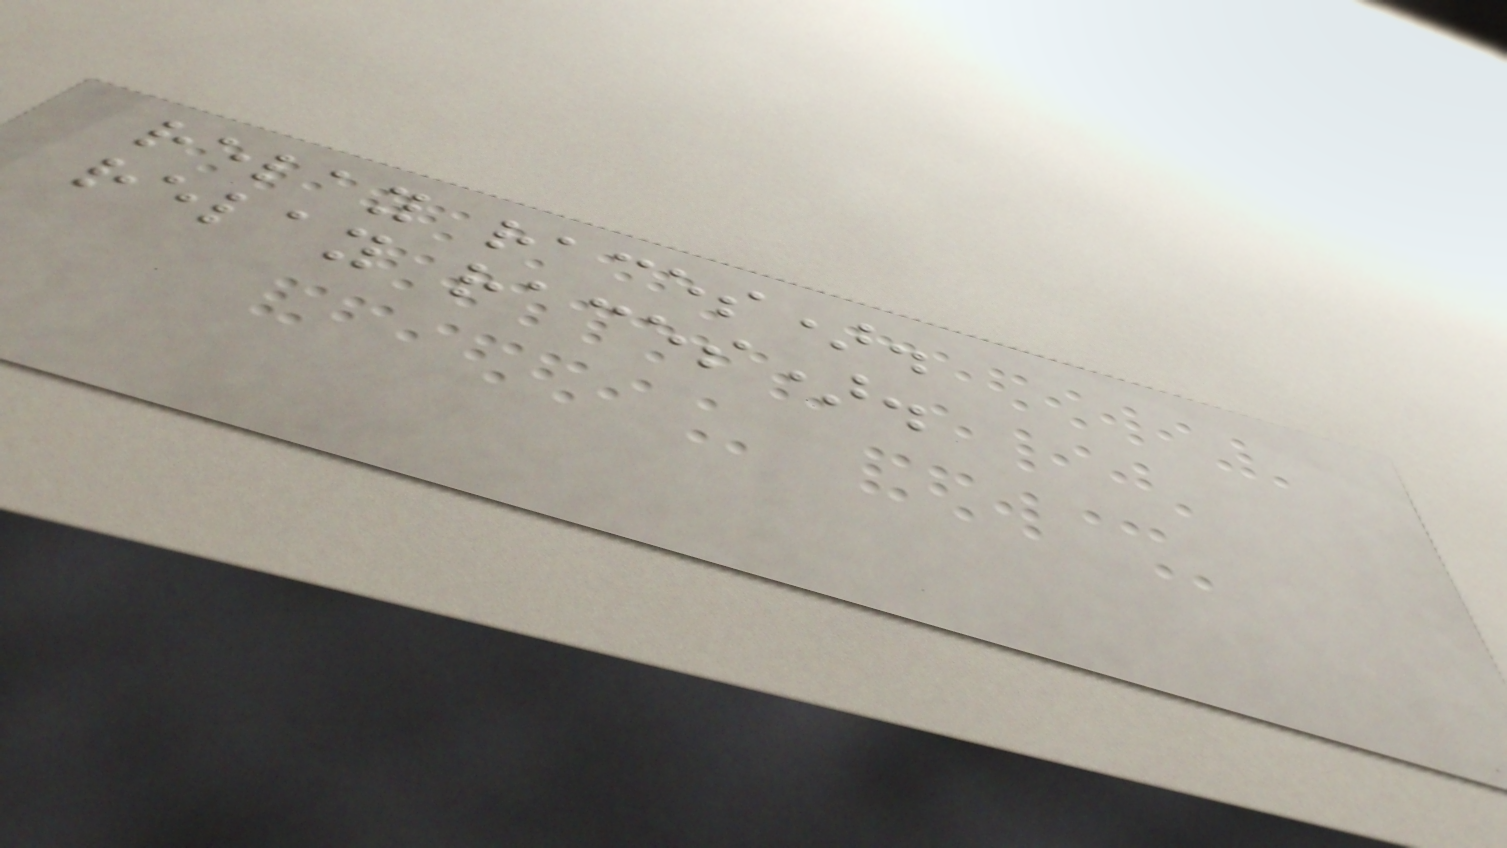relay races).
relay races).
